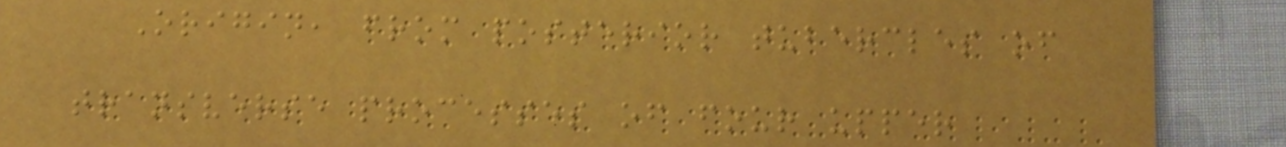Origin, from posterior tubercles of
transverse processes of four upper
